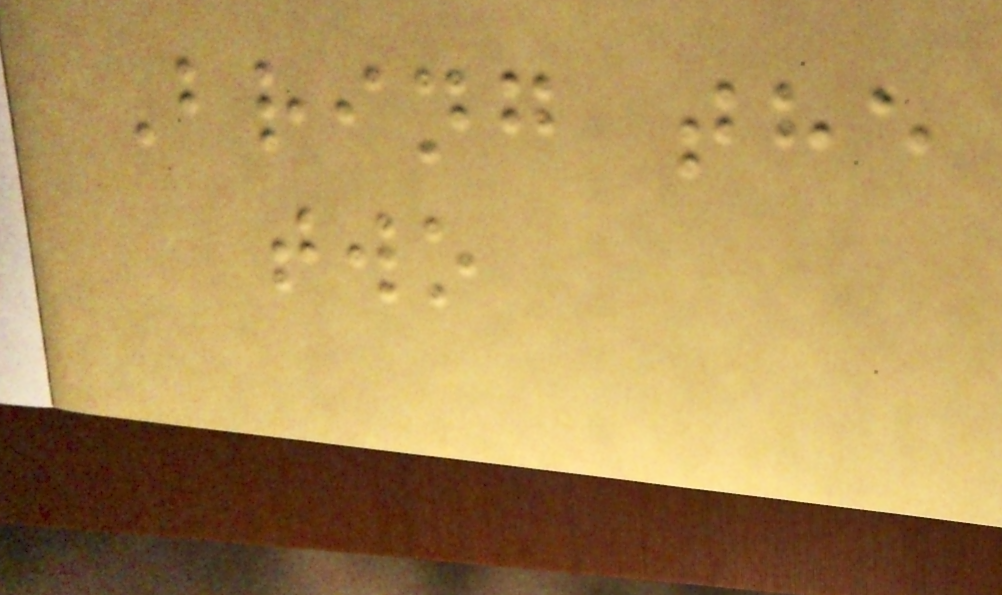Bring the
two
